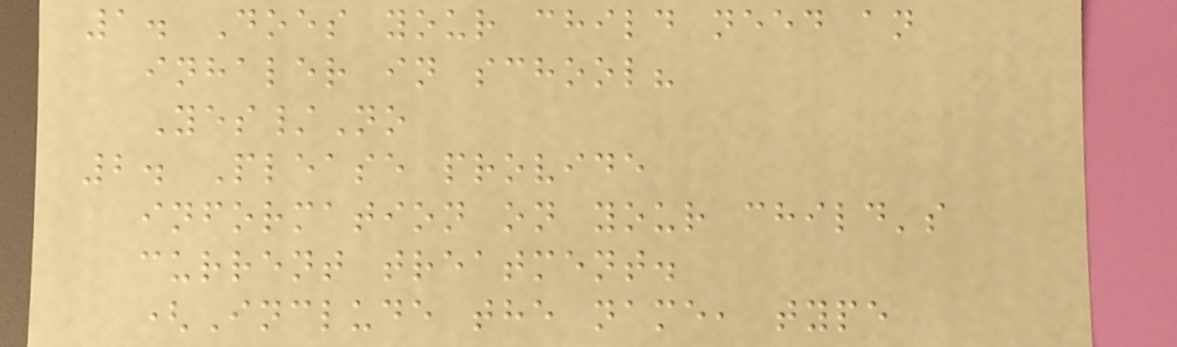1. Does your child need an
inhaler in school?
Yes/No
2. Please provide
information on your child's
current treatment.
(Include the name, type
